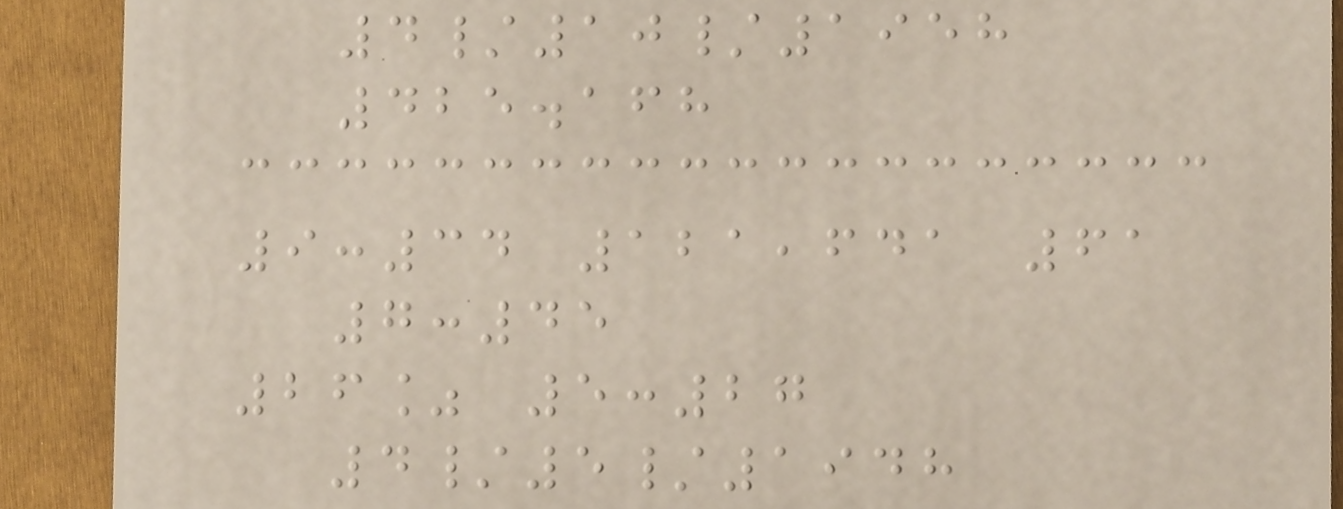4/10/1958
425.168
9:34 121,641 61
7:45
26% 5:27
4/5/1948
